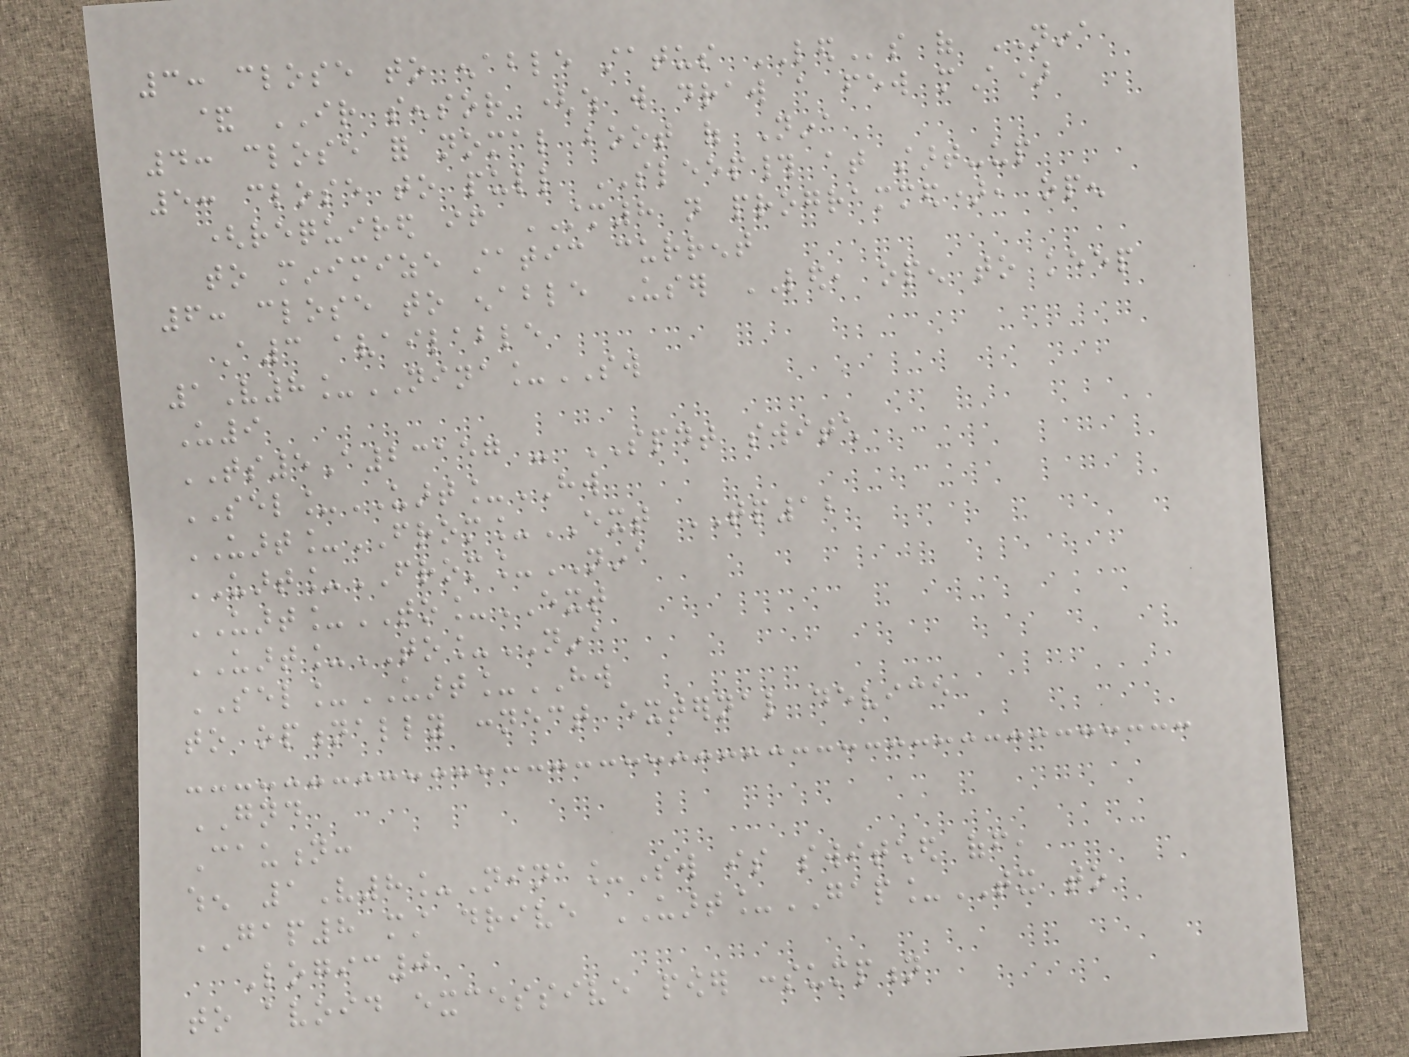3: close to enable status LEDs of NINA
& IR sensor (which will draw a few mA)
4: close for nomal boot of Nina
5: close to pull SLEEP# at start-up
(required if STM8 not programmed), open
to minimize static current
6: close to enable User LED, open to keep
A3 available
1V8_NINA_SW
U9
TS5A23157 - SPDT switch
SEL_UART_HW
UART_FROM_EXT TP12
UART_FROM_NINA
UART_TO_EXT
UART_TO_NINA
SEL_UART_HW
to optionally connect external device
GND
Caution:
when 1V8_Nina_Sw is switched off,
GAP8 must drive UART_GAP_TX to
Logic0
to avoid excessive power consumption
